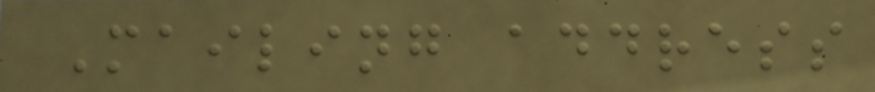Mailing address
